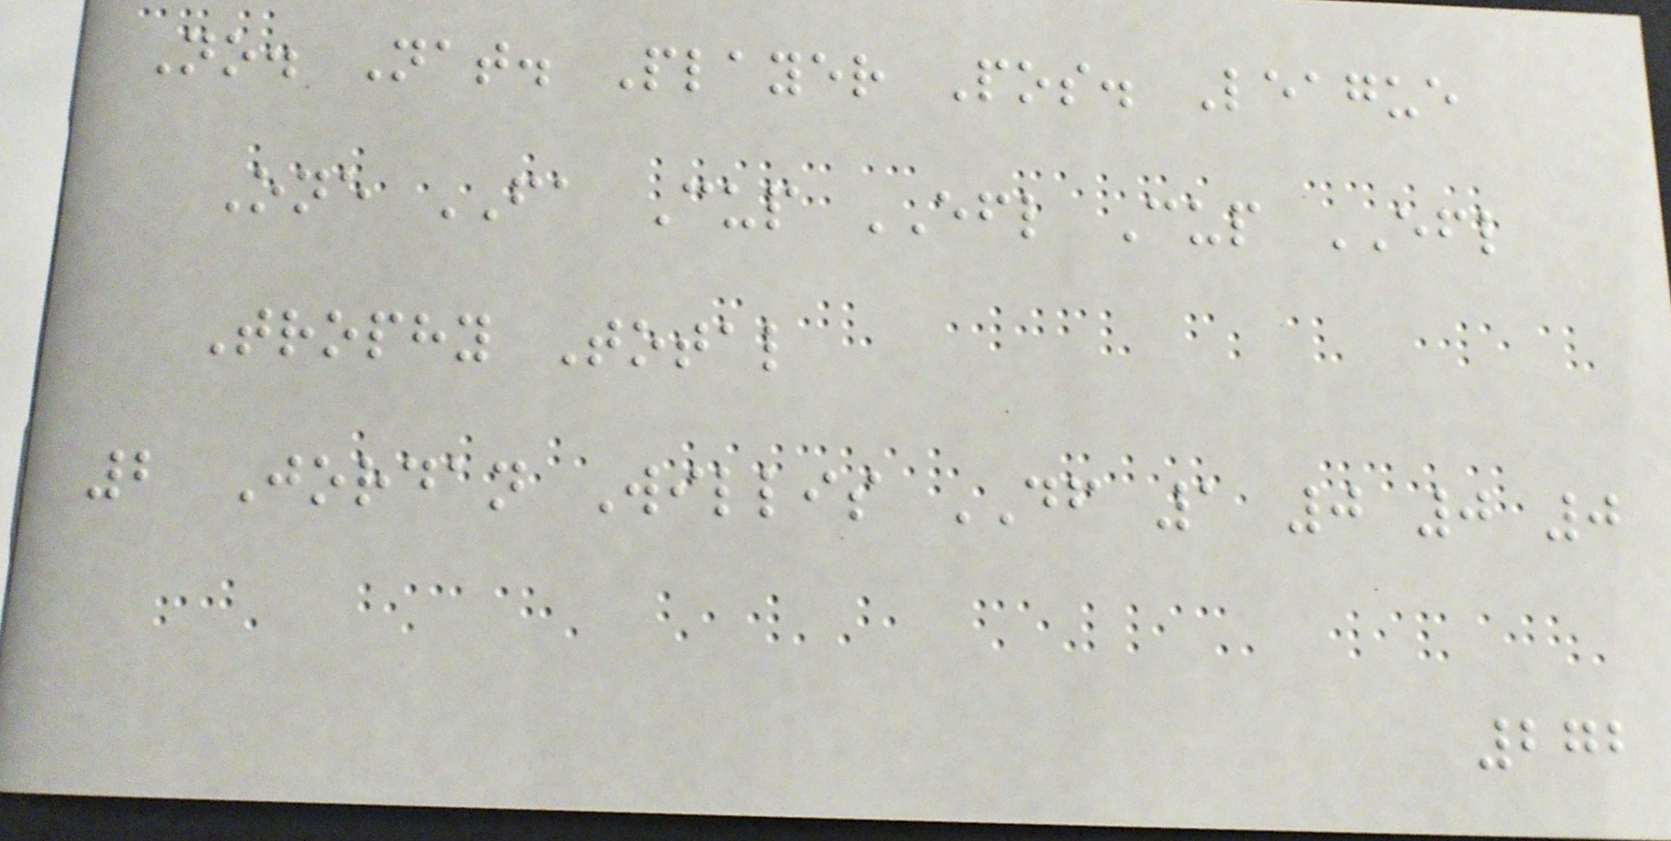No. Nat. Player Pos. League
One FA Cup EFL Cup EFL
Trophy Total
2 Jordan Willis DF 1 0 0 0
272
